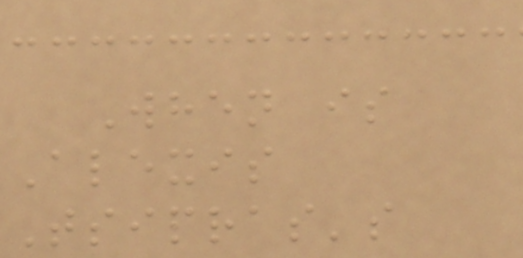When is
Alexis
Tsipras's
